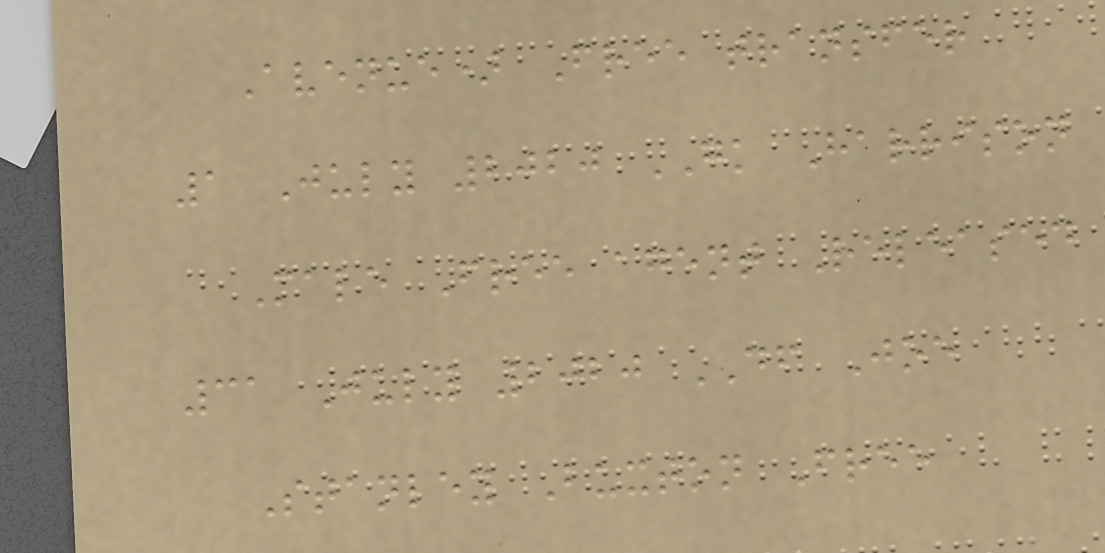Avenue) Free transfer
1 July 2020 GK Harrison
Male Free agent Released
31 July 2020 DF Joe
Stanley Buxton Free
